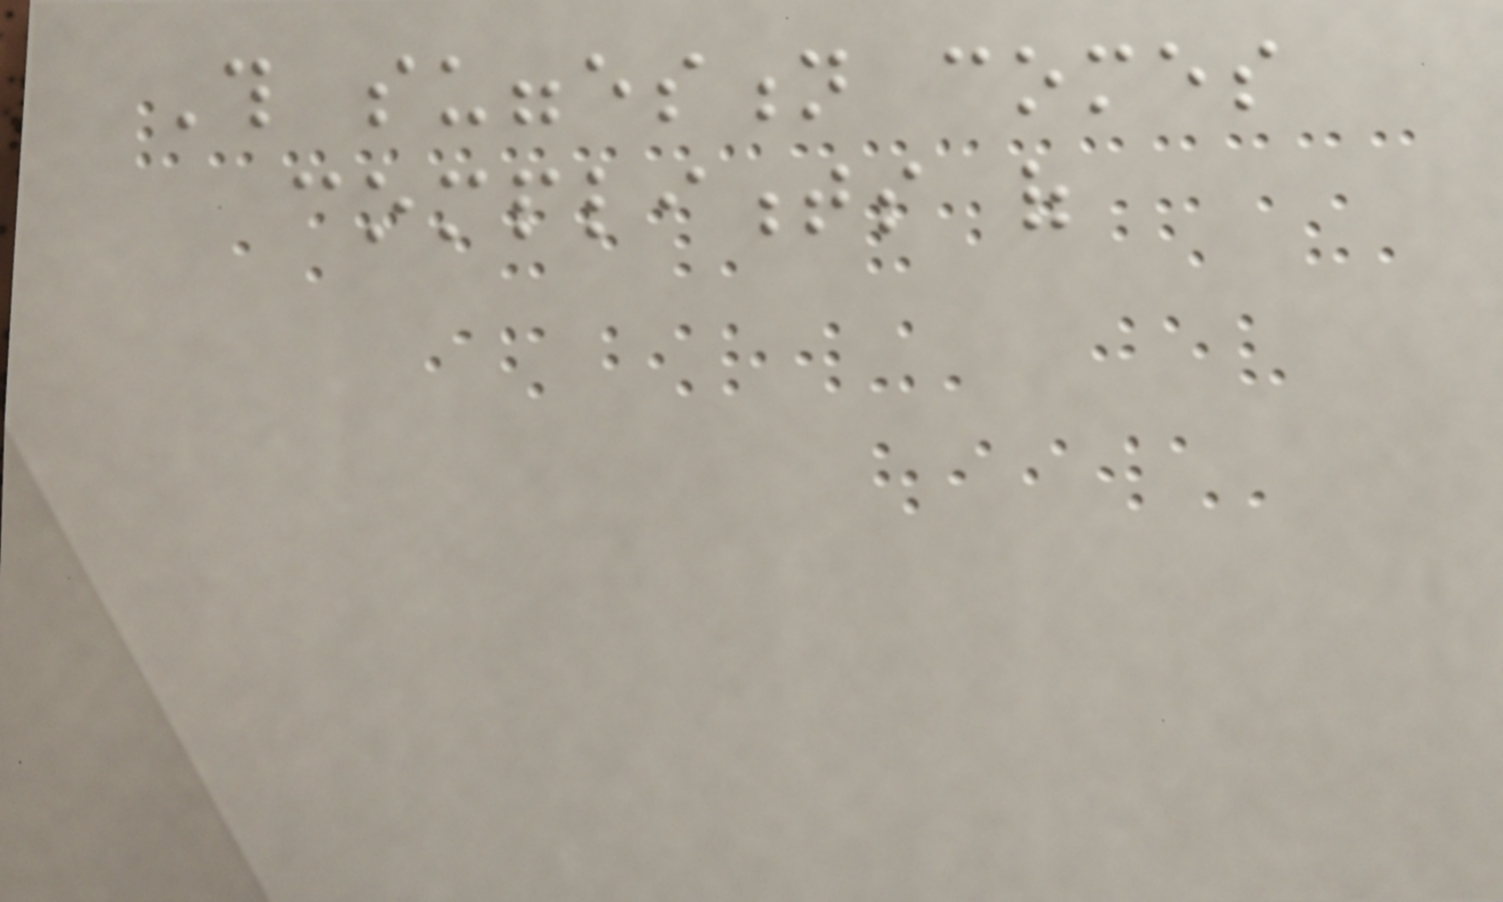This suggestion comes
compliments of
